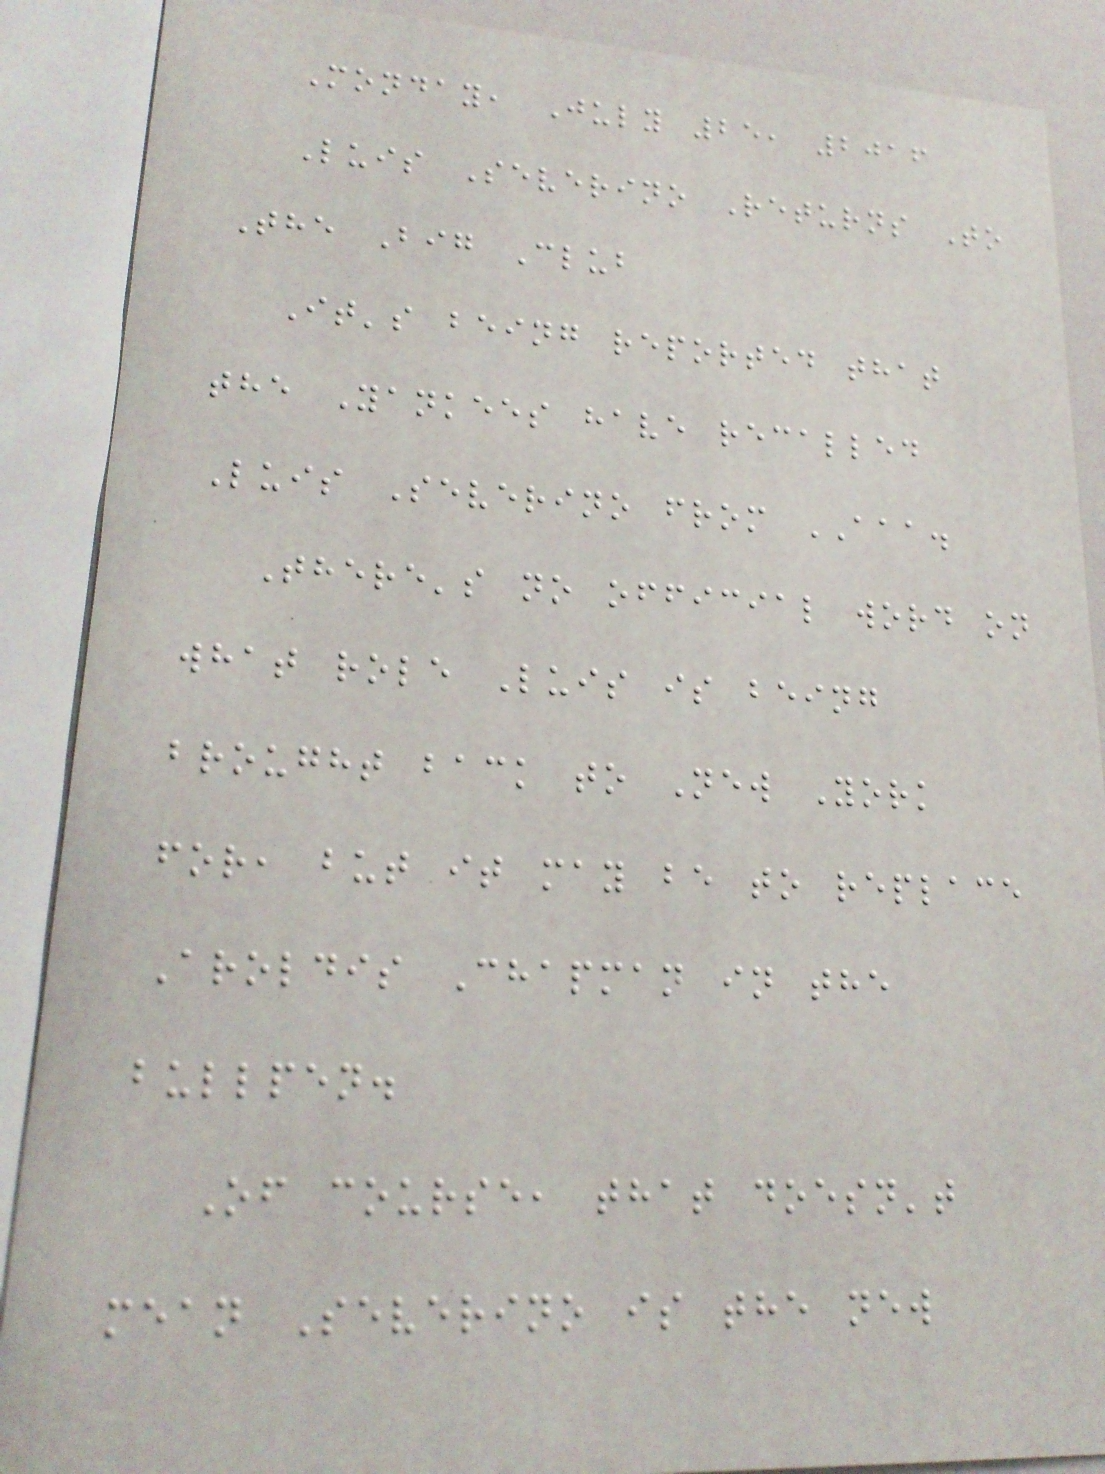Monday, July 25, 2016
Luis Severino Returns To
The Big Club
It's being reported that
the Yankees have recalled
Luis Severino from AAA.
There's no official word on
what role Luis is being
brought back to New York
for, but it may be to replace
Aroldis Chapman in the
bullpen.
Of course, that doesn't
mean Severino is the new
